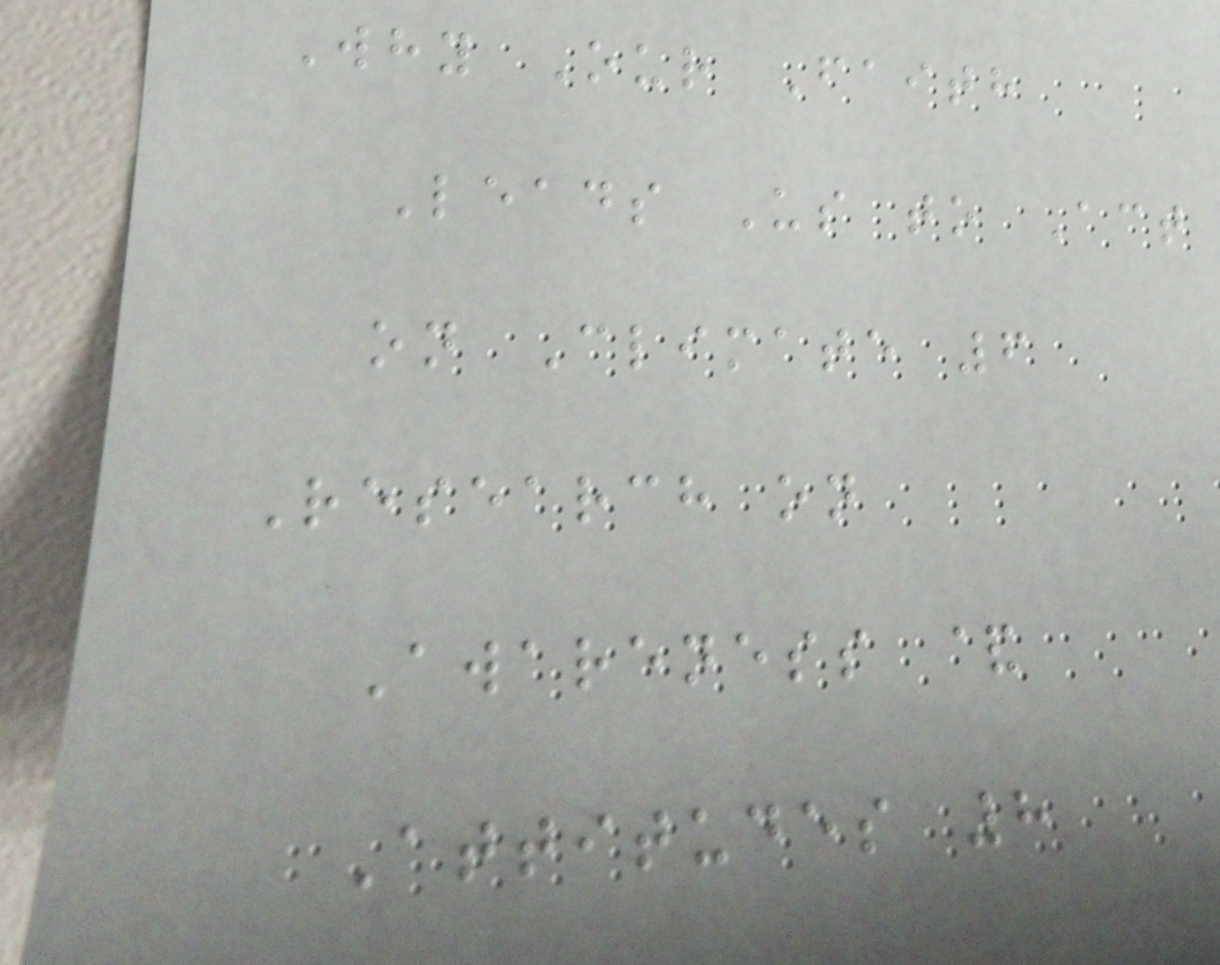Why Our Faith
Leads Us to Act
on Climate 6
Research on
Awareness &
Attitudes 8
